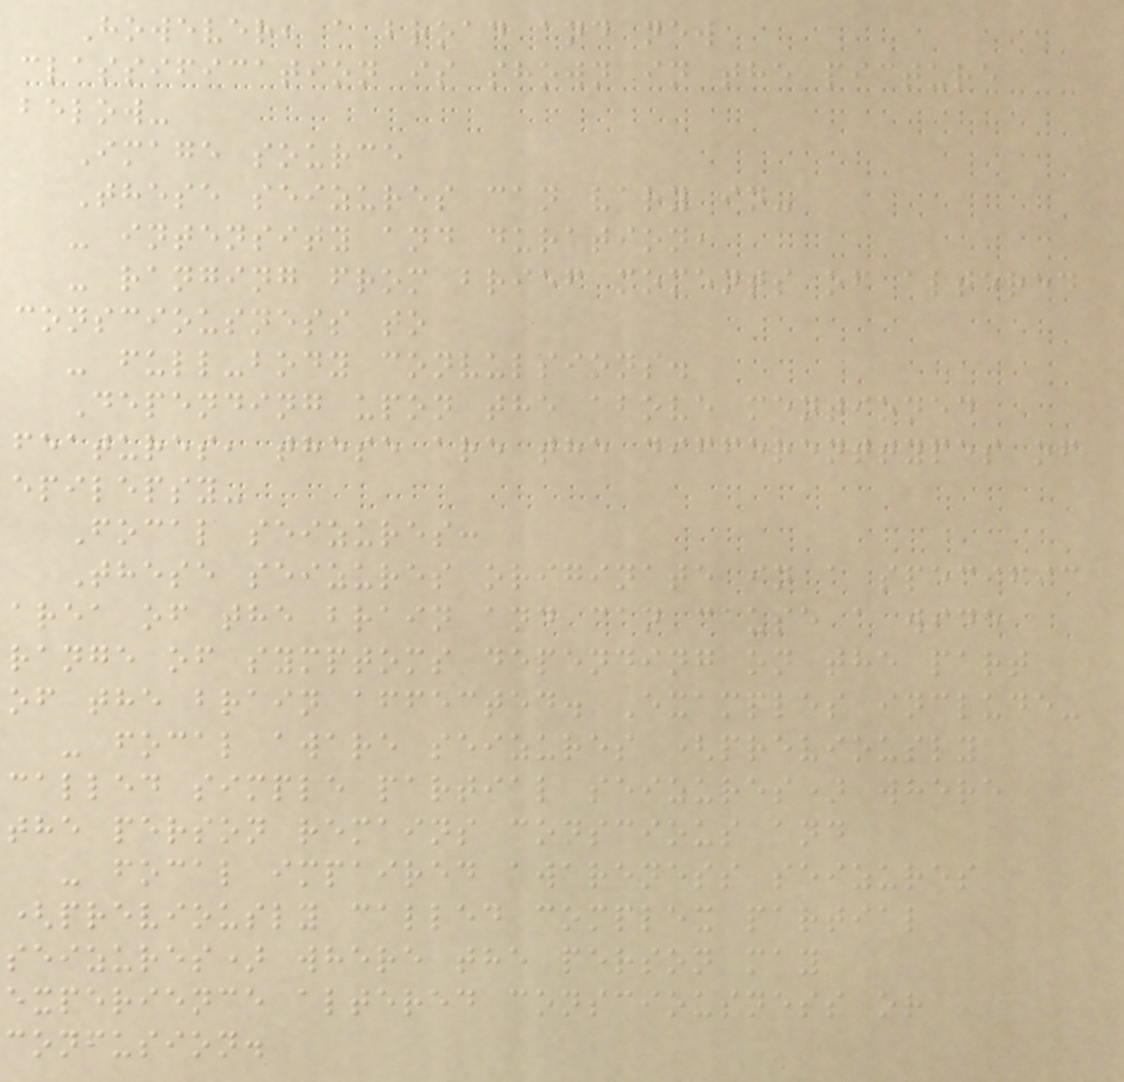However, a broad and new
classification is shown in the picture
below-
Image source
These seizures can vary in-
- intensity and duration,
- ranging from brief moments of altered
consciousness to
- full-body convulsions.
Depending upon the above mentioned
features, these are the differenttypes of
epilepsy-
Focal seizures:
These seizures originate in a specific
area of the brain and can cause a wide
range of symptoms depending on the part
of the brain affected. Examples include-
- focal aware seizures (previously
called simple partial seizures) where
the person remains conscious and
- focal impaired awareness seizures
(previously called complex partial
seizures) where the person may
experience altered consciousness or
confusion.
